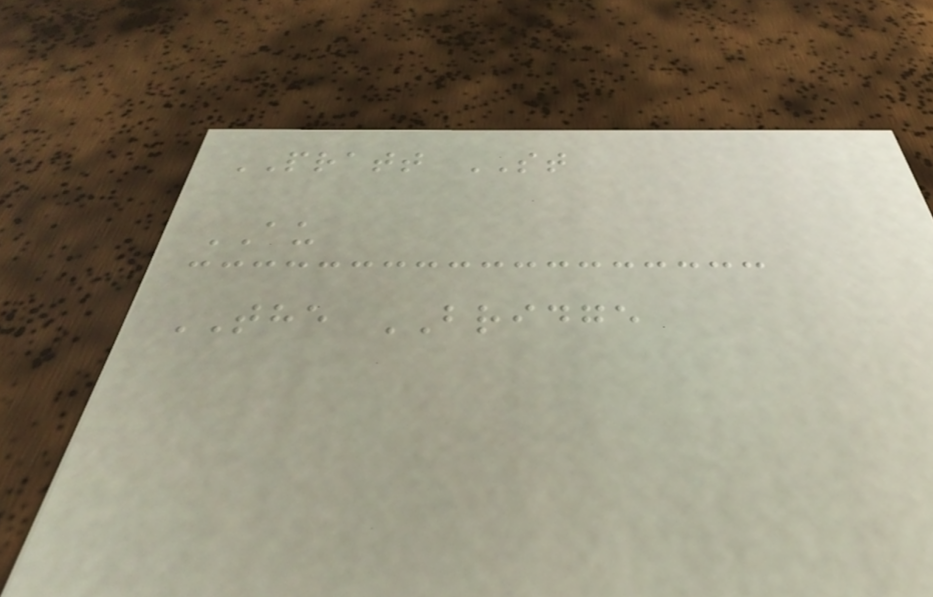PRATT ST
AU
THE BRIDGE
